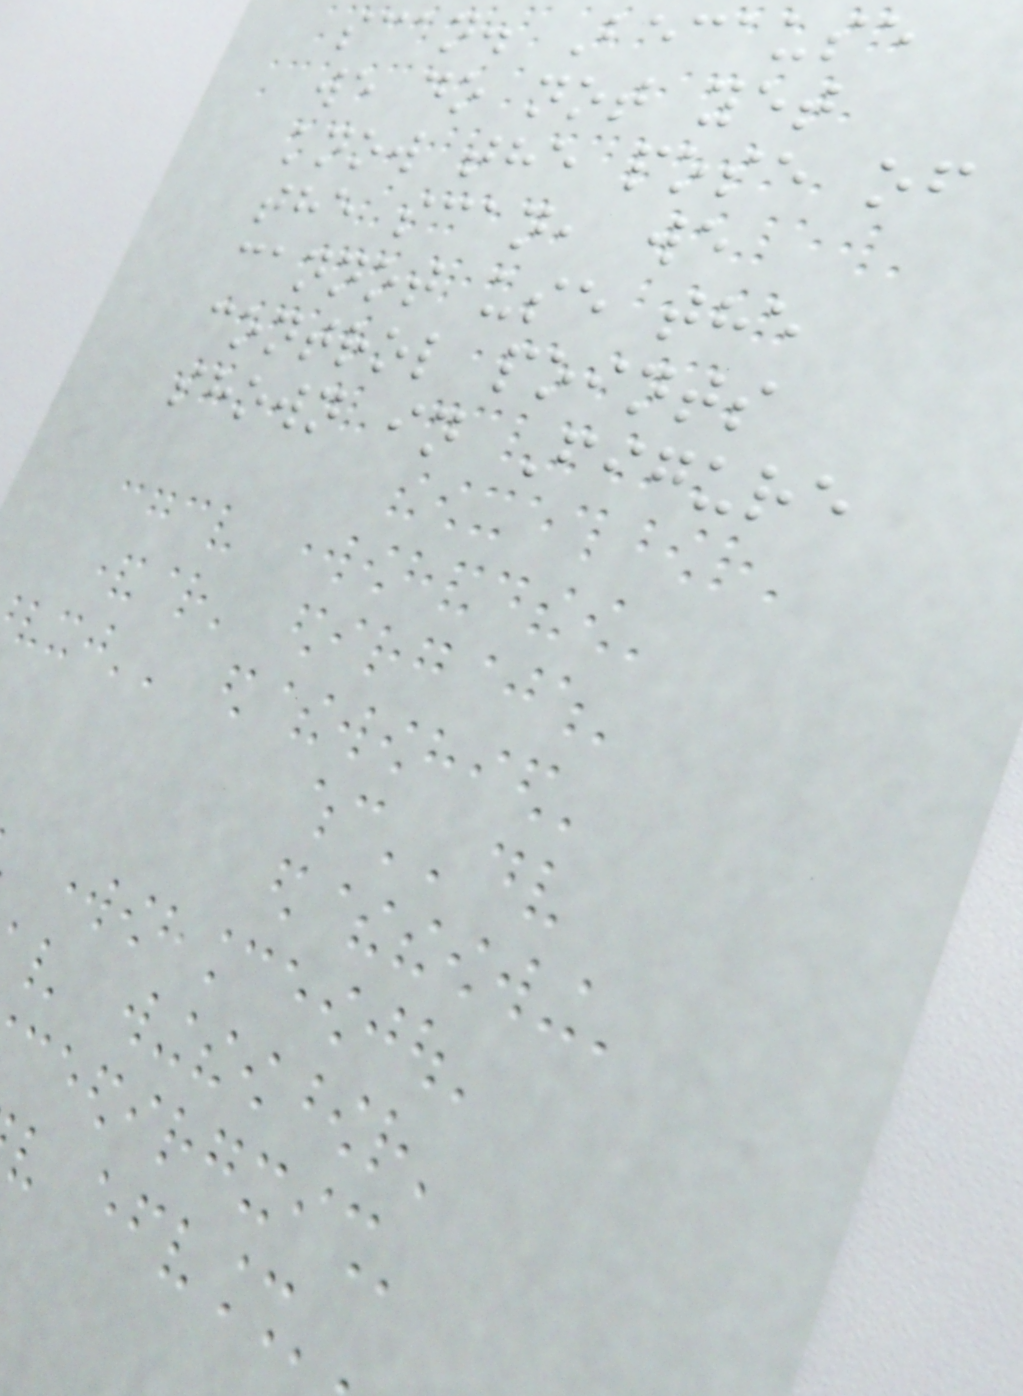scan. Because
we do not yet
know the pose of
the scan, we
cannot use the
control points
shown in Figure
